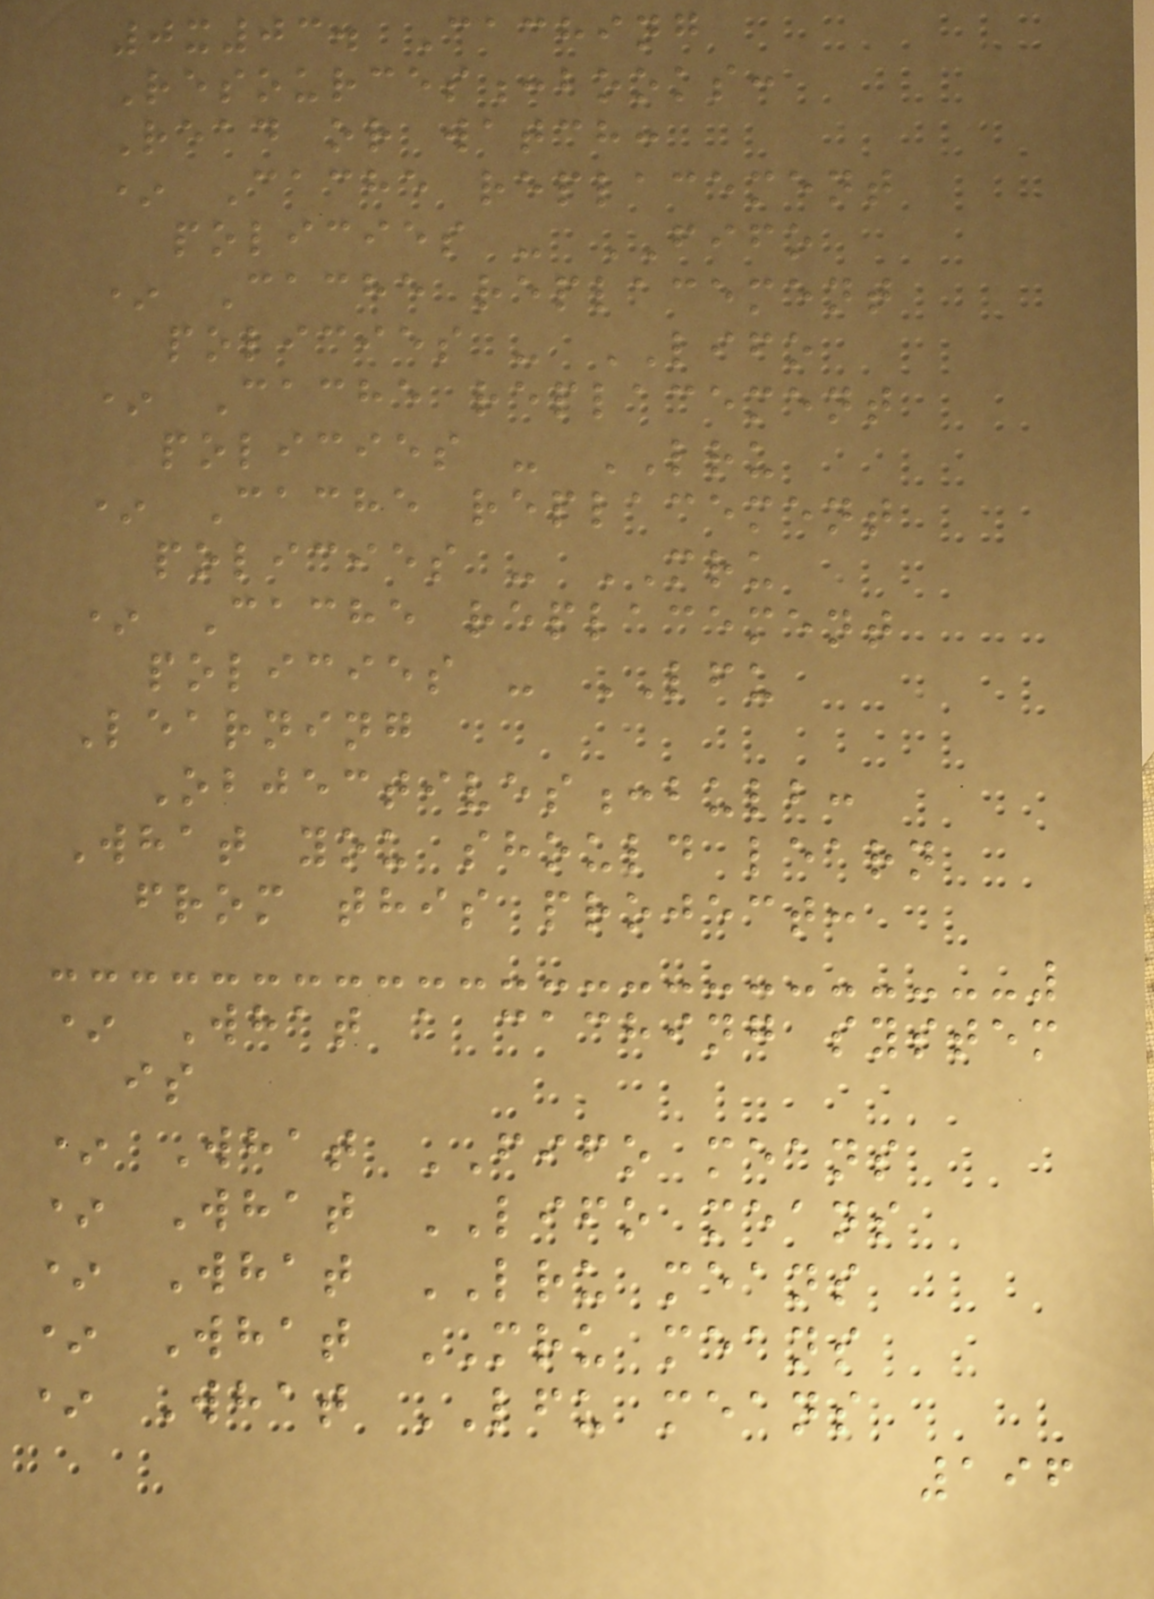0x03. Caching
Resources:books:
Read or watch:
* Cache replacement
policies - FIFO
* Cache replacement
policies - LIFO
* Cache replacement
policies - LRU
* Cache replacement
policies - MRU
* Cache replacement
policies - LFU
Learning
Objectives:bulb:
What you should learn
from this project:
* What a caching system
is
* What FIFO means
* What LIFO means
* What LRU means
* What MRU means
* What LFU means
196
